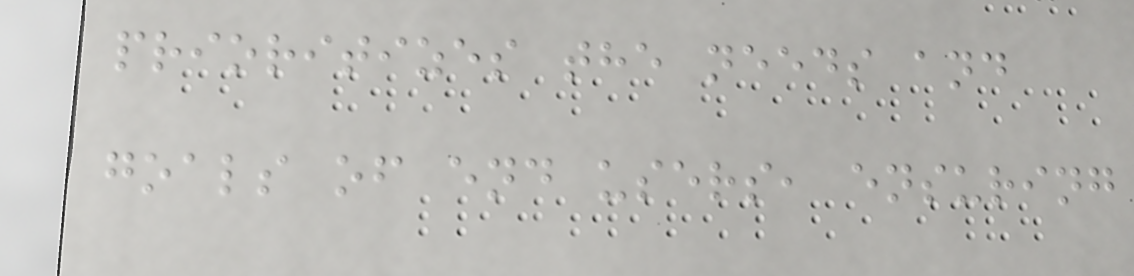prioritizes the needs and
goals of end users, ensuring
